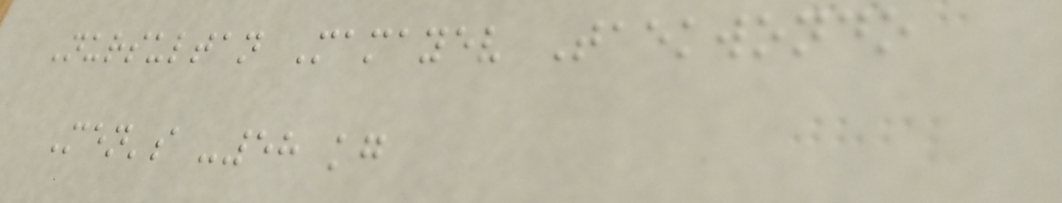Nursultan Mamayev Taekwondo
Men's -58 kg
